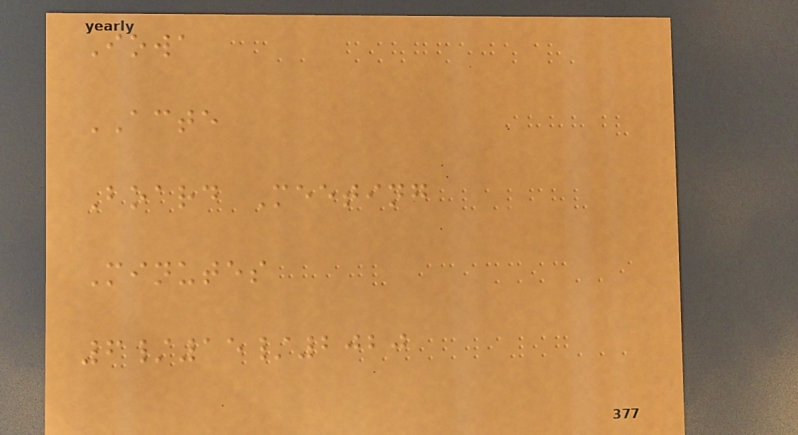Iowa
ACTE
Board Meeting
Minutes
6/15/2020
